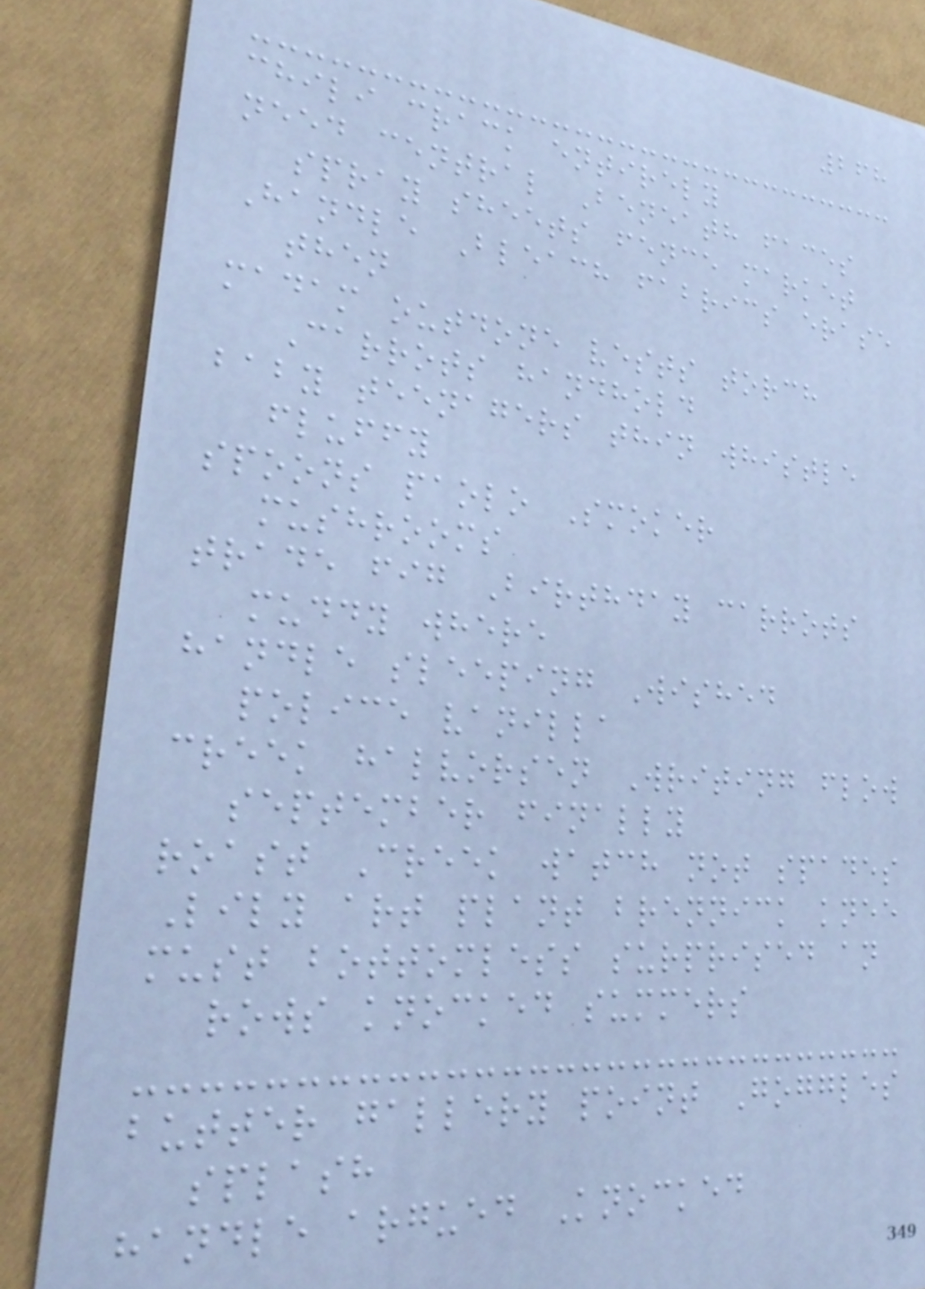268
chili crack entirely
need central Beneath faces
spray sheets fence market
Handle Bleach fabrics erase
then
madam outdone vests torch
Carrots handhold
baby teenagers thin whistle
fluffy
spoons paolo Smoker
mushrooms
trade fig Birthday carrots
muddy where
handle sleeping Wished
police vanilla
creek halvorsen Writing flow
september finally
roast Creek watch not spades
Lily art plant brennick knee
must bottomless surprised an
rows knocked summers
butter gallery point Goggles
splash
handle argued Knocked
